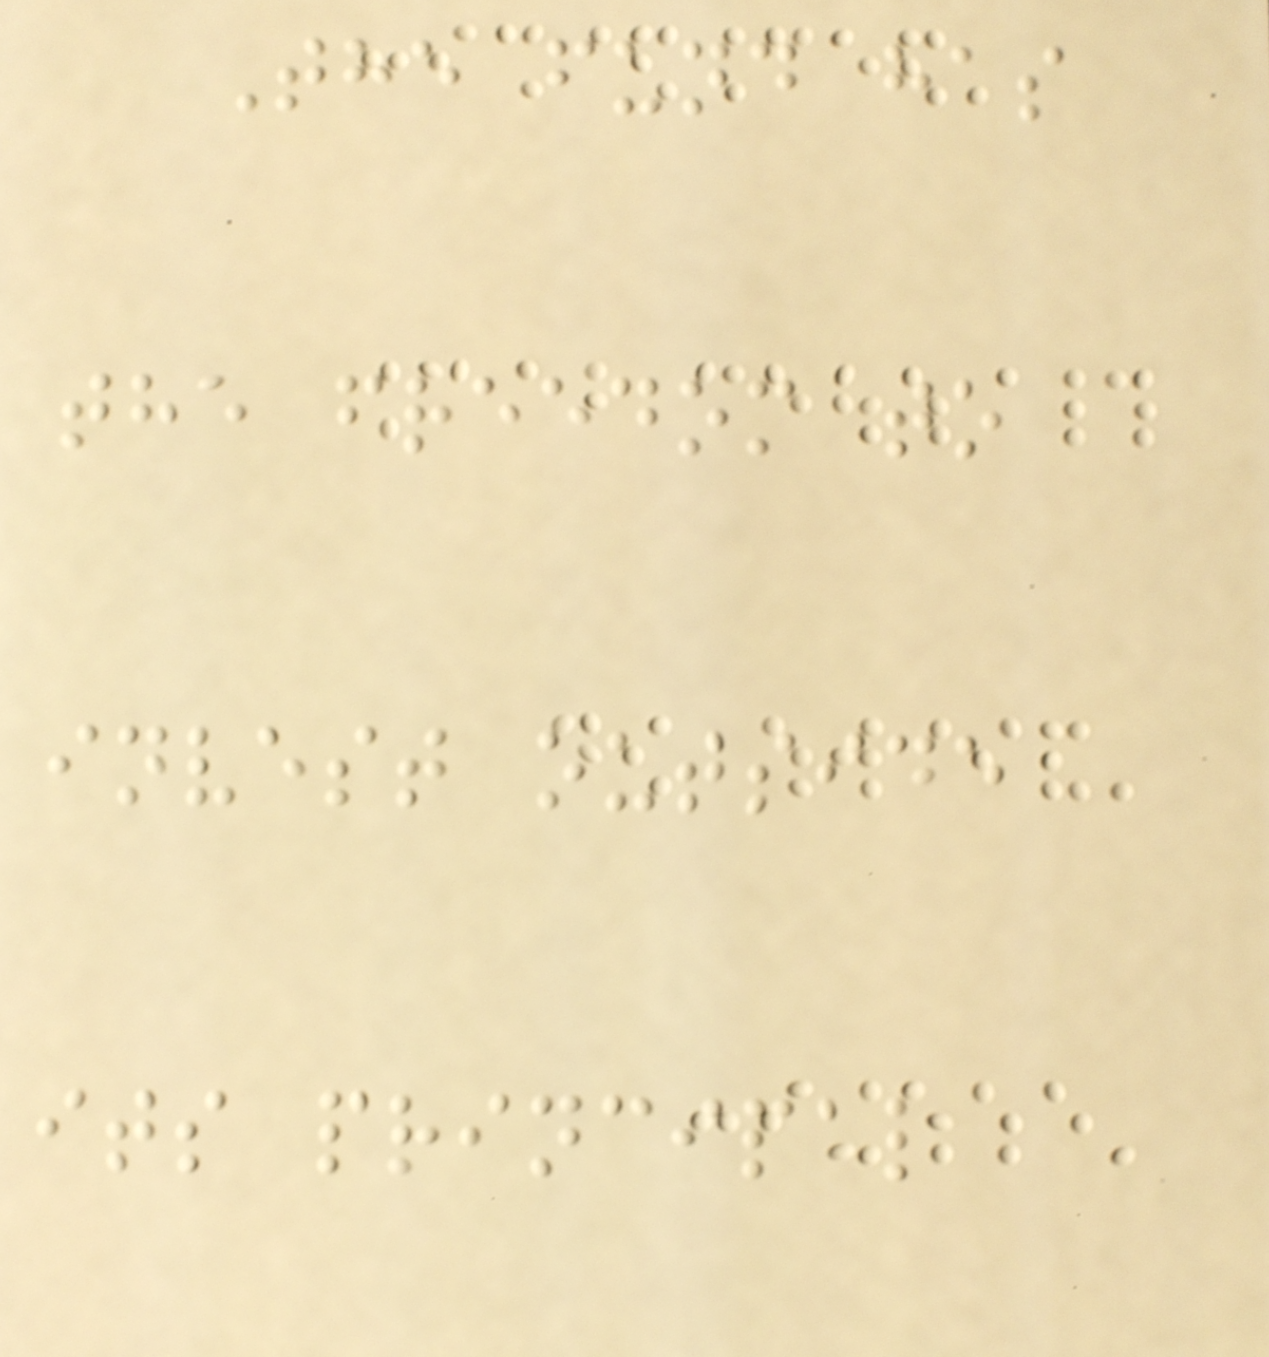The fund has
the freedom to
invest outside
its principal
